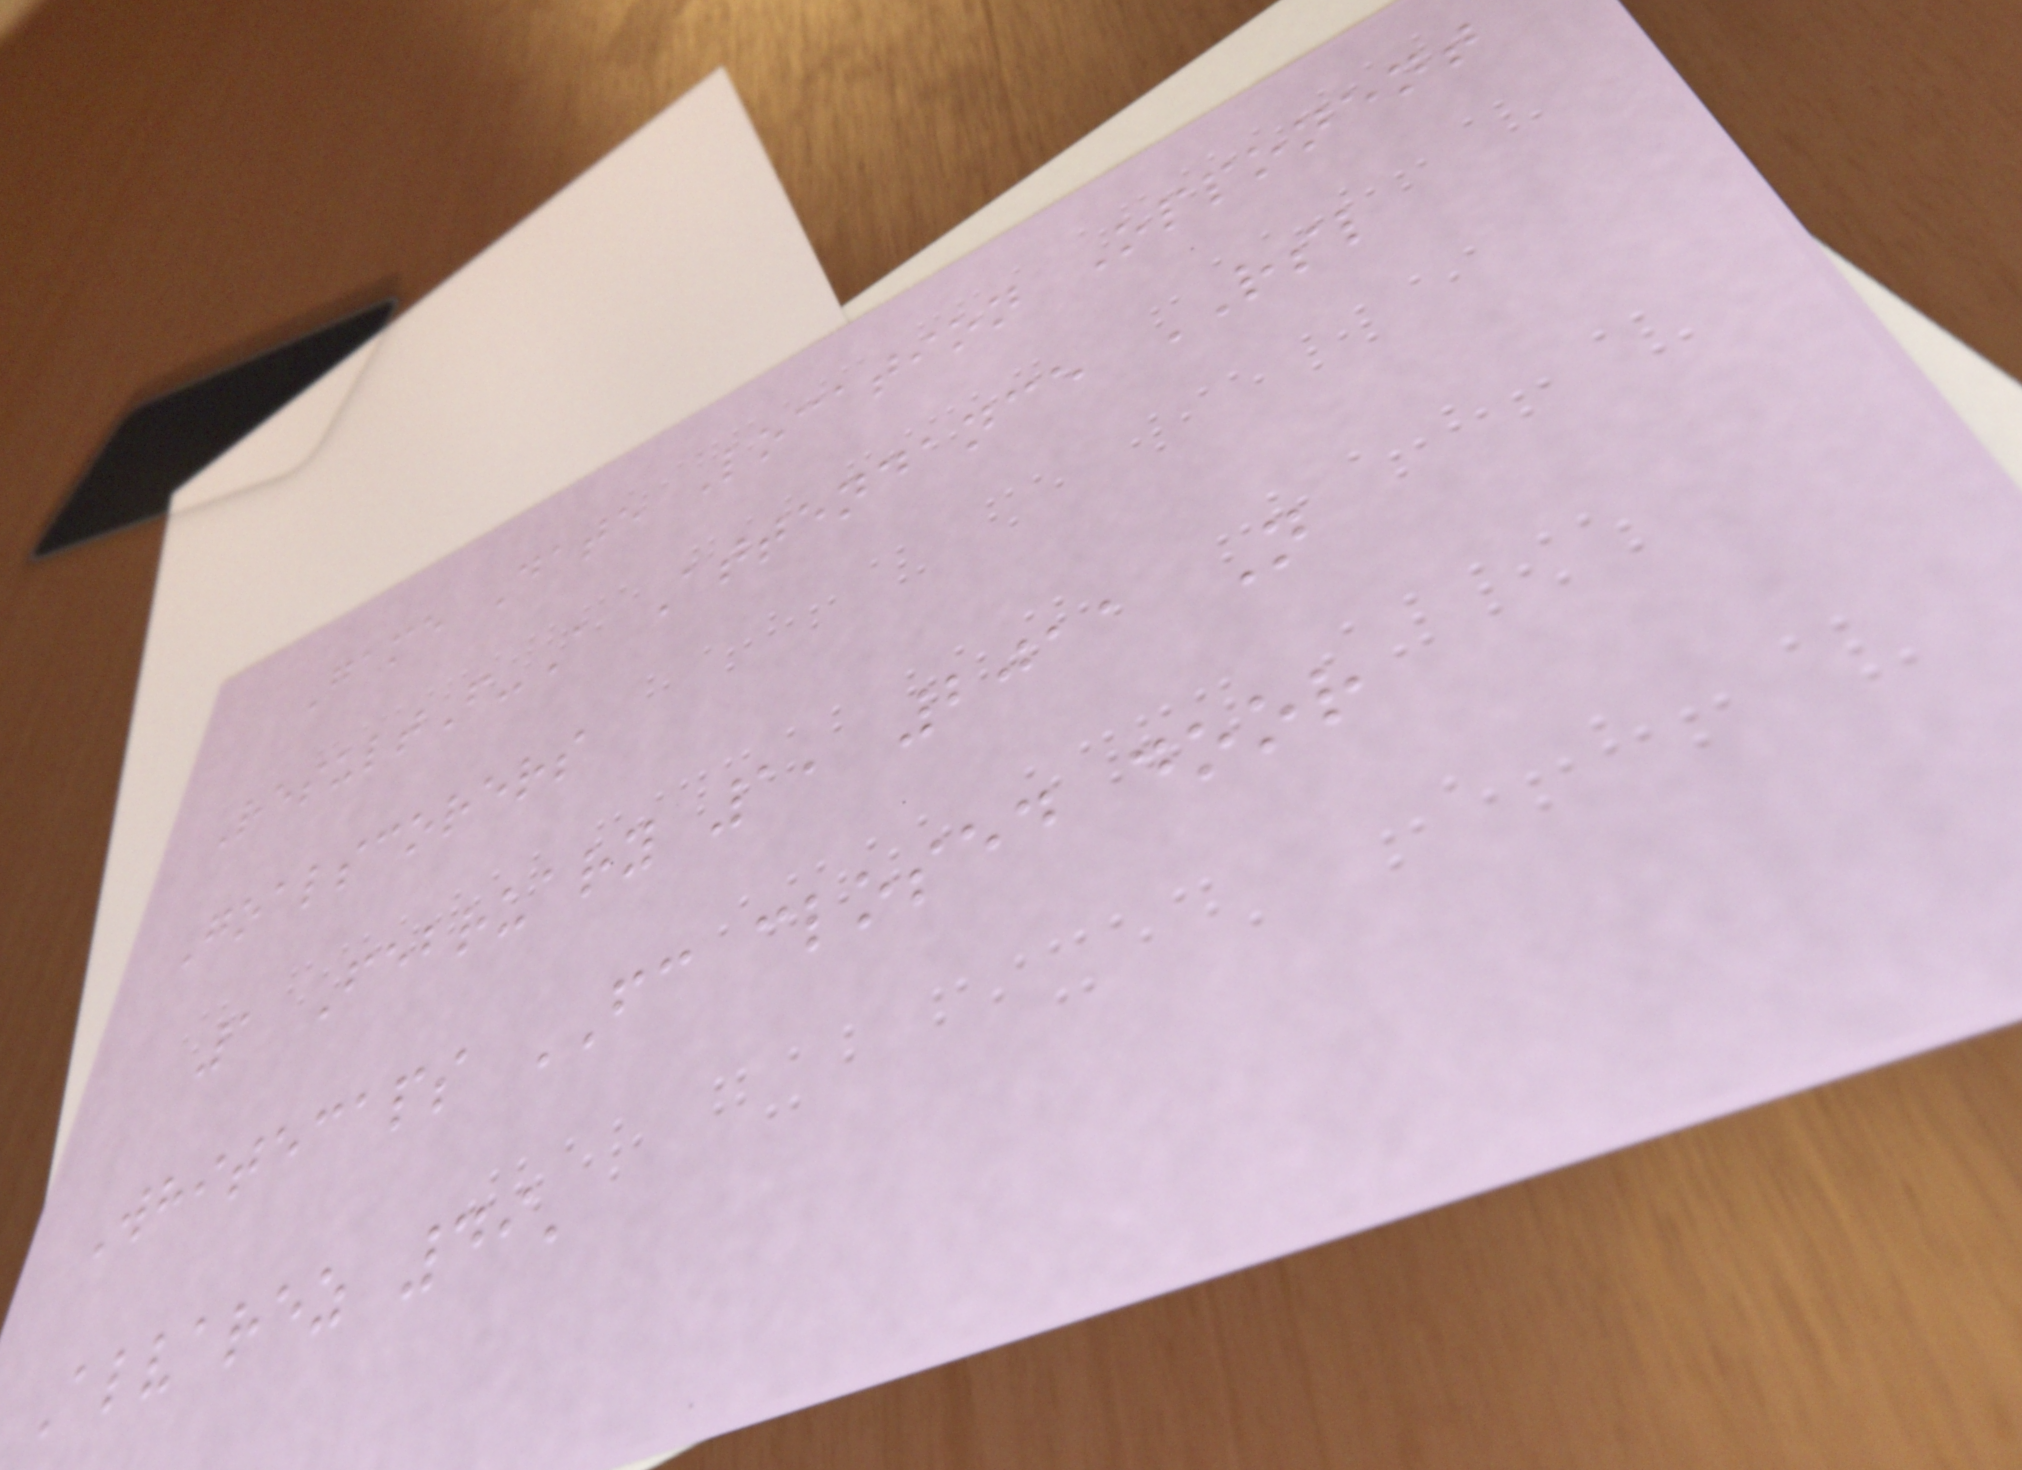Game Date Location Opponent
ResultF-A Attendance RSL
Goalscorers
1 February 1, 2011 N
Whitecaps FC closed door
Alvarez 49'
